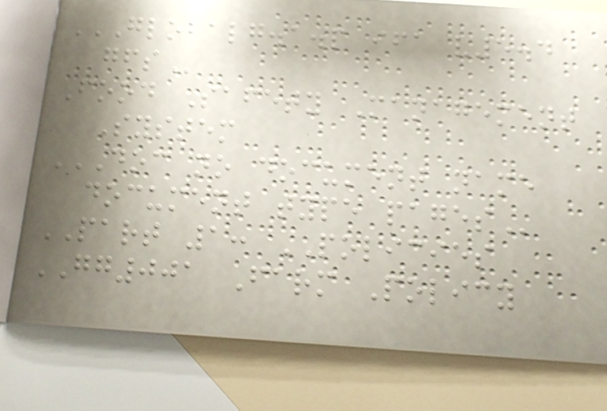GLOBALG.A.P IFA V5.4
GFS
Food Safety Management
System
DOC NO DOCUMENT NAME
DOCUMENT TYPE PAGES
PART 1: POLICIES
GG001 Farm Policy
